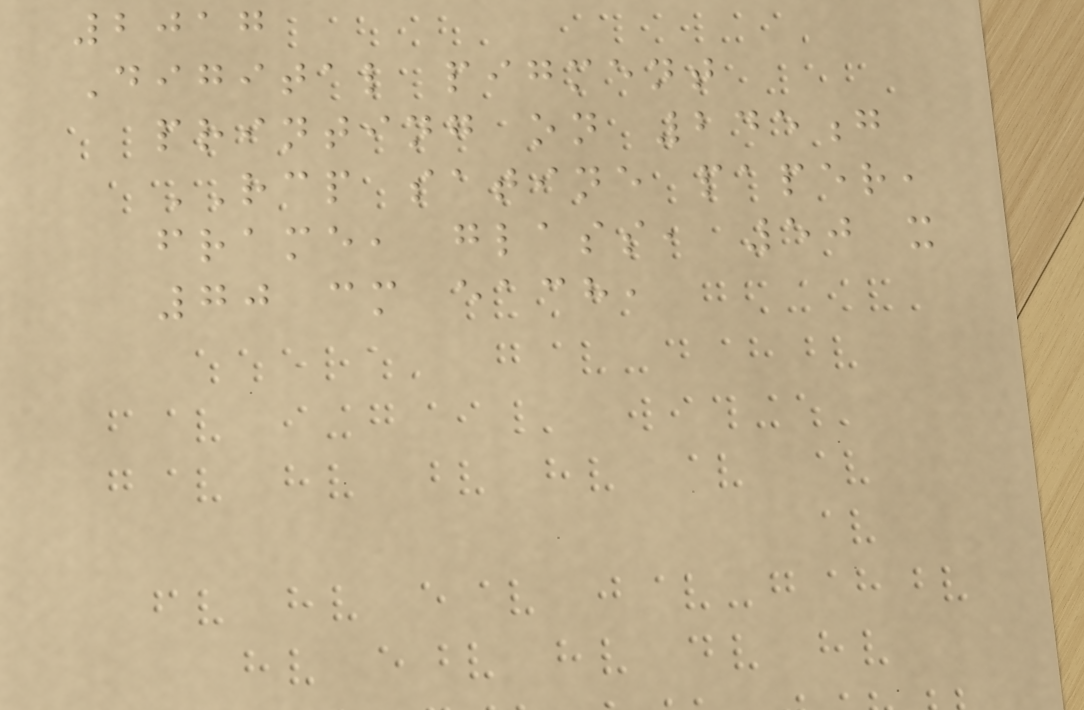2017
Digital pigment
printing on 245g
RCP satine paper,
frame, glass, 50 x
70 cm each,
